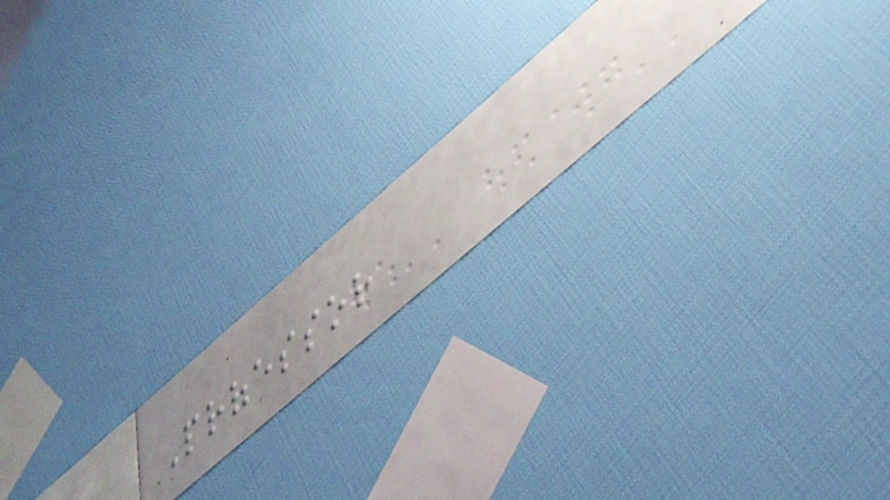Professor
